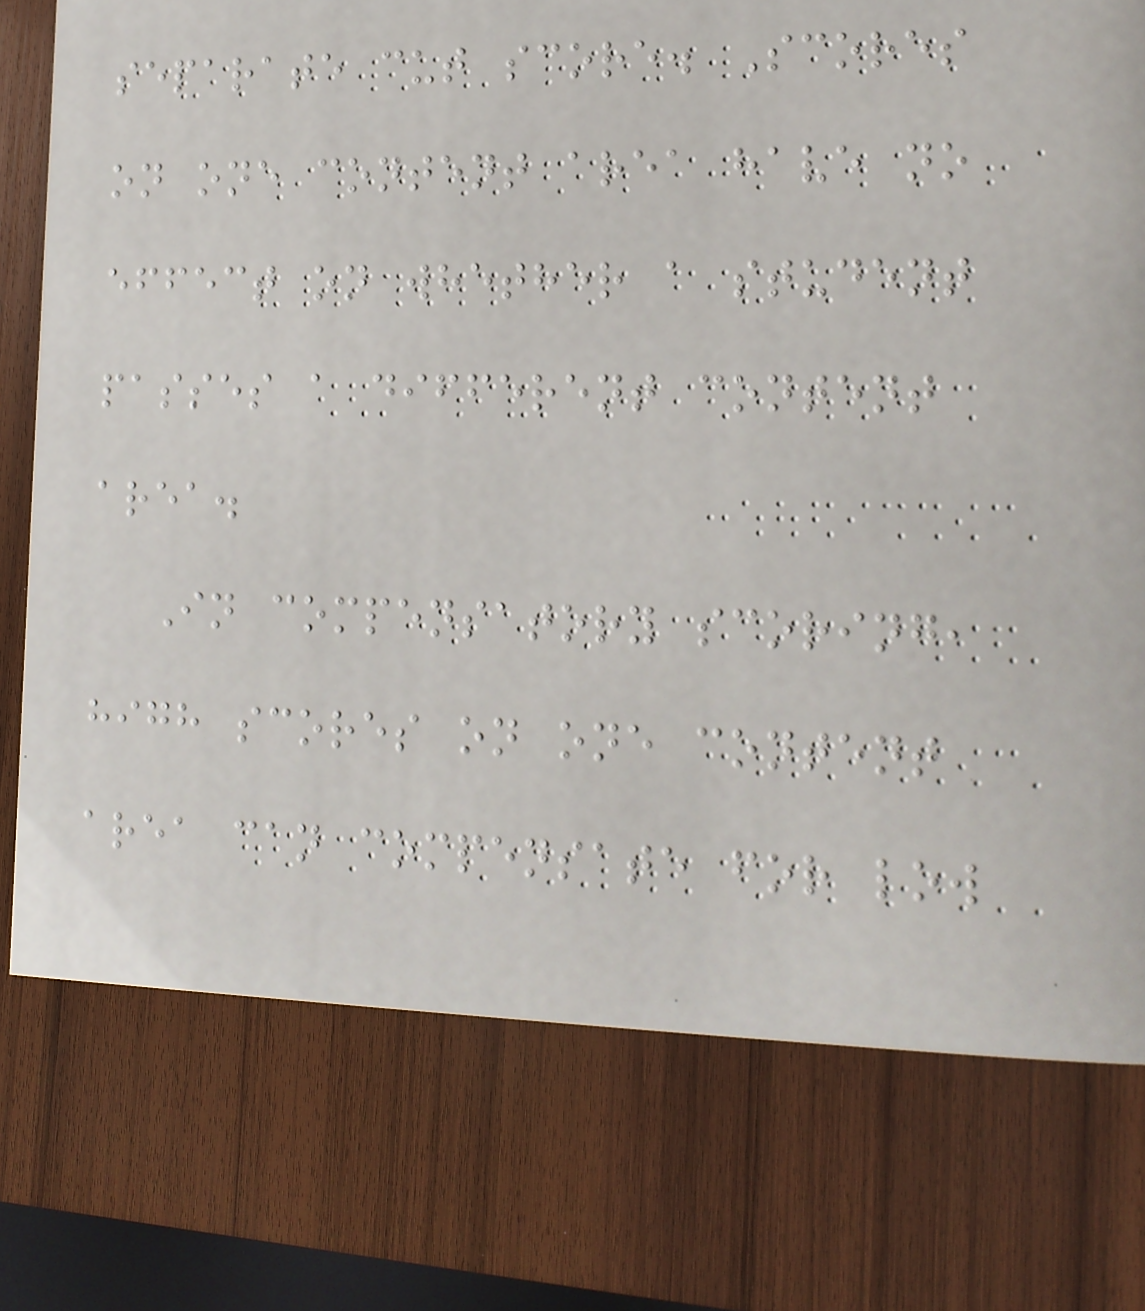separate cut score. Scores
on one content area have no
effect on whether a student
passes a different content
area.
In compensatory scoring,
high scores on one content
area can compensate for low
